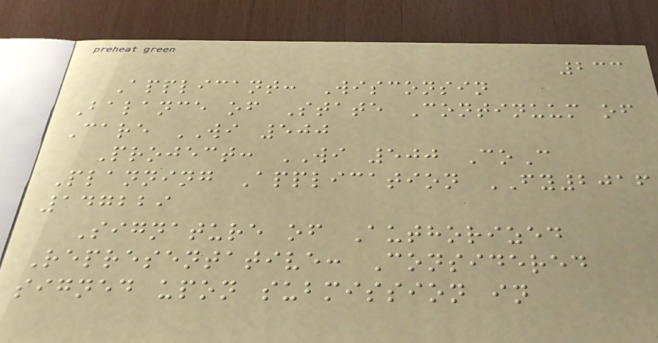233
Applicant: Wisconsin
Balance of State Continuum of
Care WI 500
Project: WI 500 CoC
Planning Application FY2016
147229
Signature of Authorized
Representative: Considered
signed upon submission in
